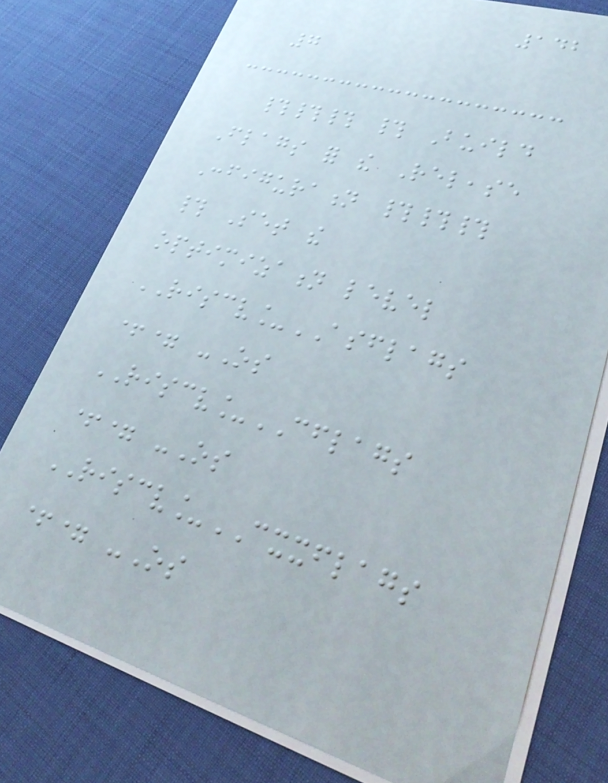142
7
### # Build
Flags for the Release
Configuration ###
# Set the
optimization level
RISCV_ASFLAGS
+= -Os
RISCV_CFLAGS
+= -Os
RISCV_CXXFLAGS
+= -Os
